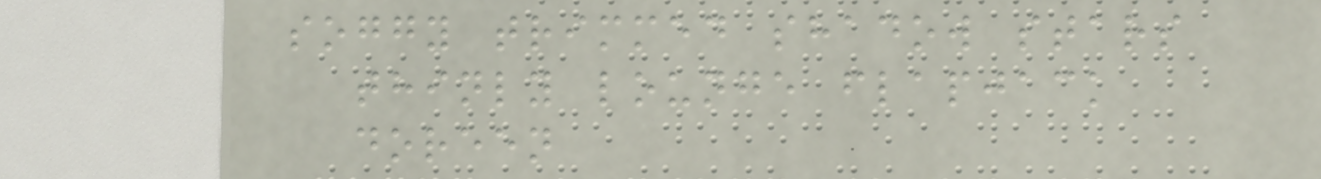soggy trimmed shadow stars
thinly lounge flapjack
doreen
